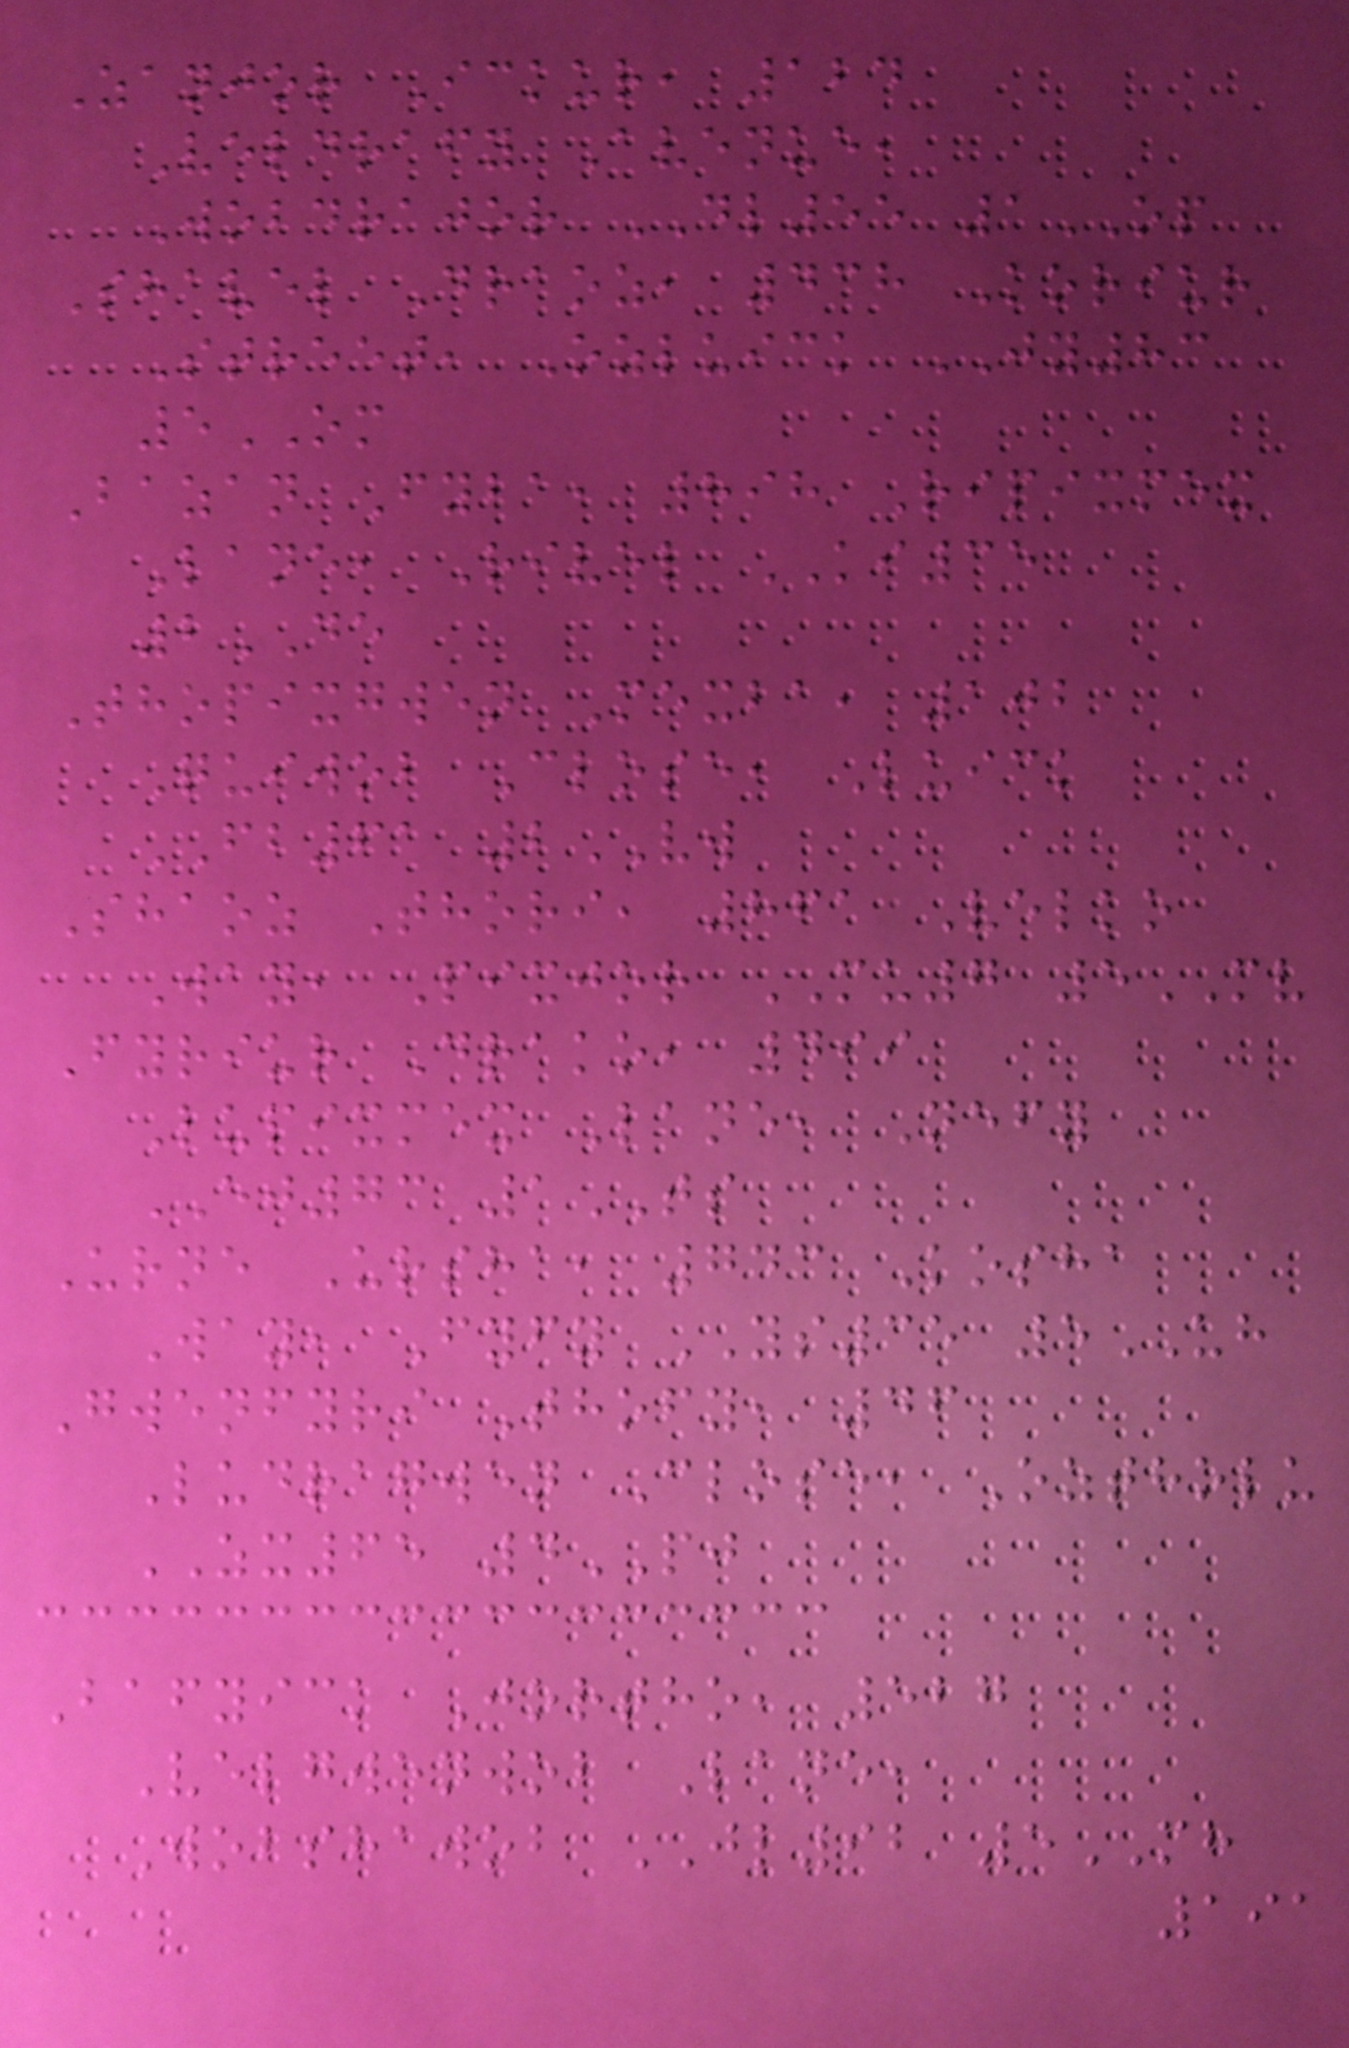Zanjor Ickur, 124
Veldrafy Avenue,
Wobdrajor DL55 1OP
Shavel Draoz, 438 Koriur
Street, Ozluick JY83
5OM
Bazan Fyba, 898 Ripixmex
Lane, Rivel KI35
2DE
Thopixgwen Mexba, 102
Quiwob Close, Luick
FB61 2VW
Shaoz Thori, 861 Velko
Way, Pixjor MU7 5MV
Fyriur Drako, 499
Lupixmex Lane, Nefy
EJ73 1TS
Urne Ursha, 743 Kosha
Way, Fyfy YS35 5UH
Gwenfyri Thofy, 46
Ludragwen Close, Oztholu
ZX65 4PJ
Bafyick Jortho, 527
Velgwenwob Lane,
Wobshawob JL92 5MH
191
